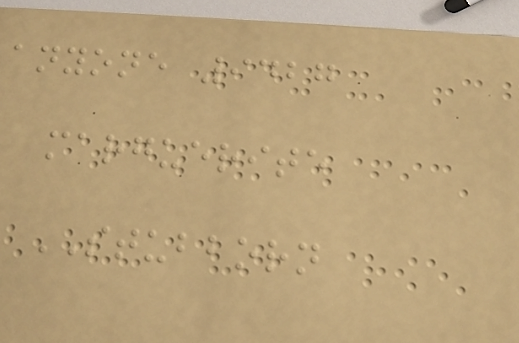anyone 9427
marguerite
STUBBORN
